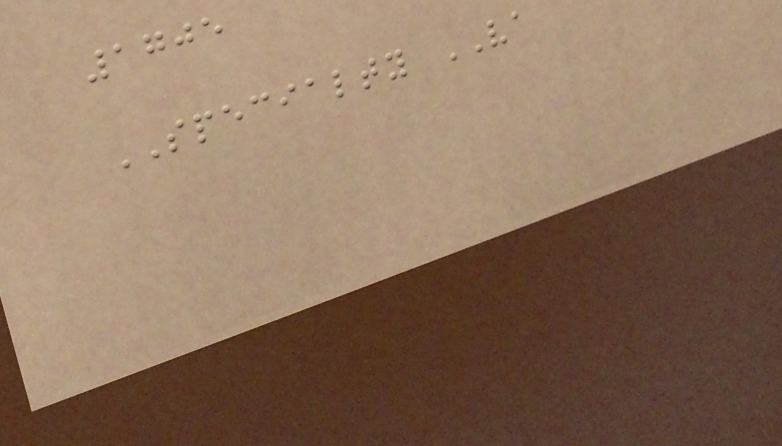1705
SPECIALTY VA
